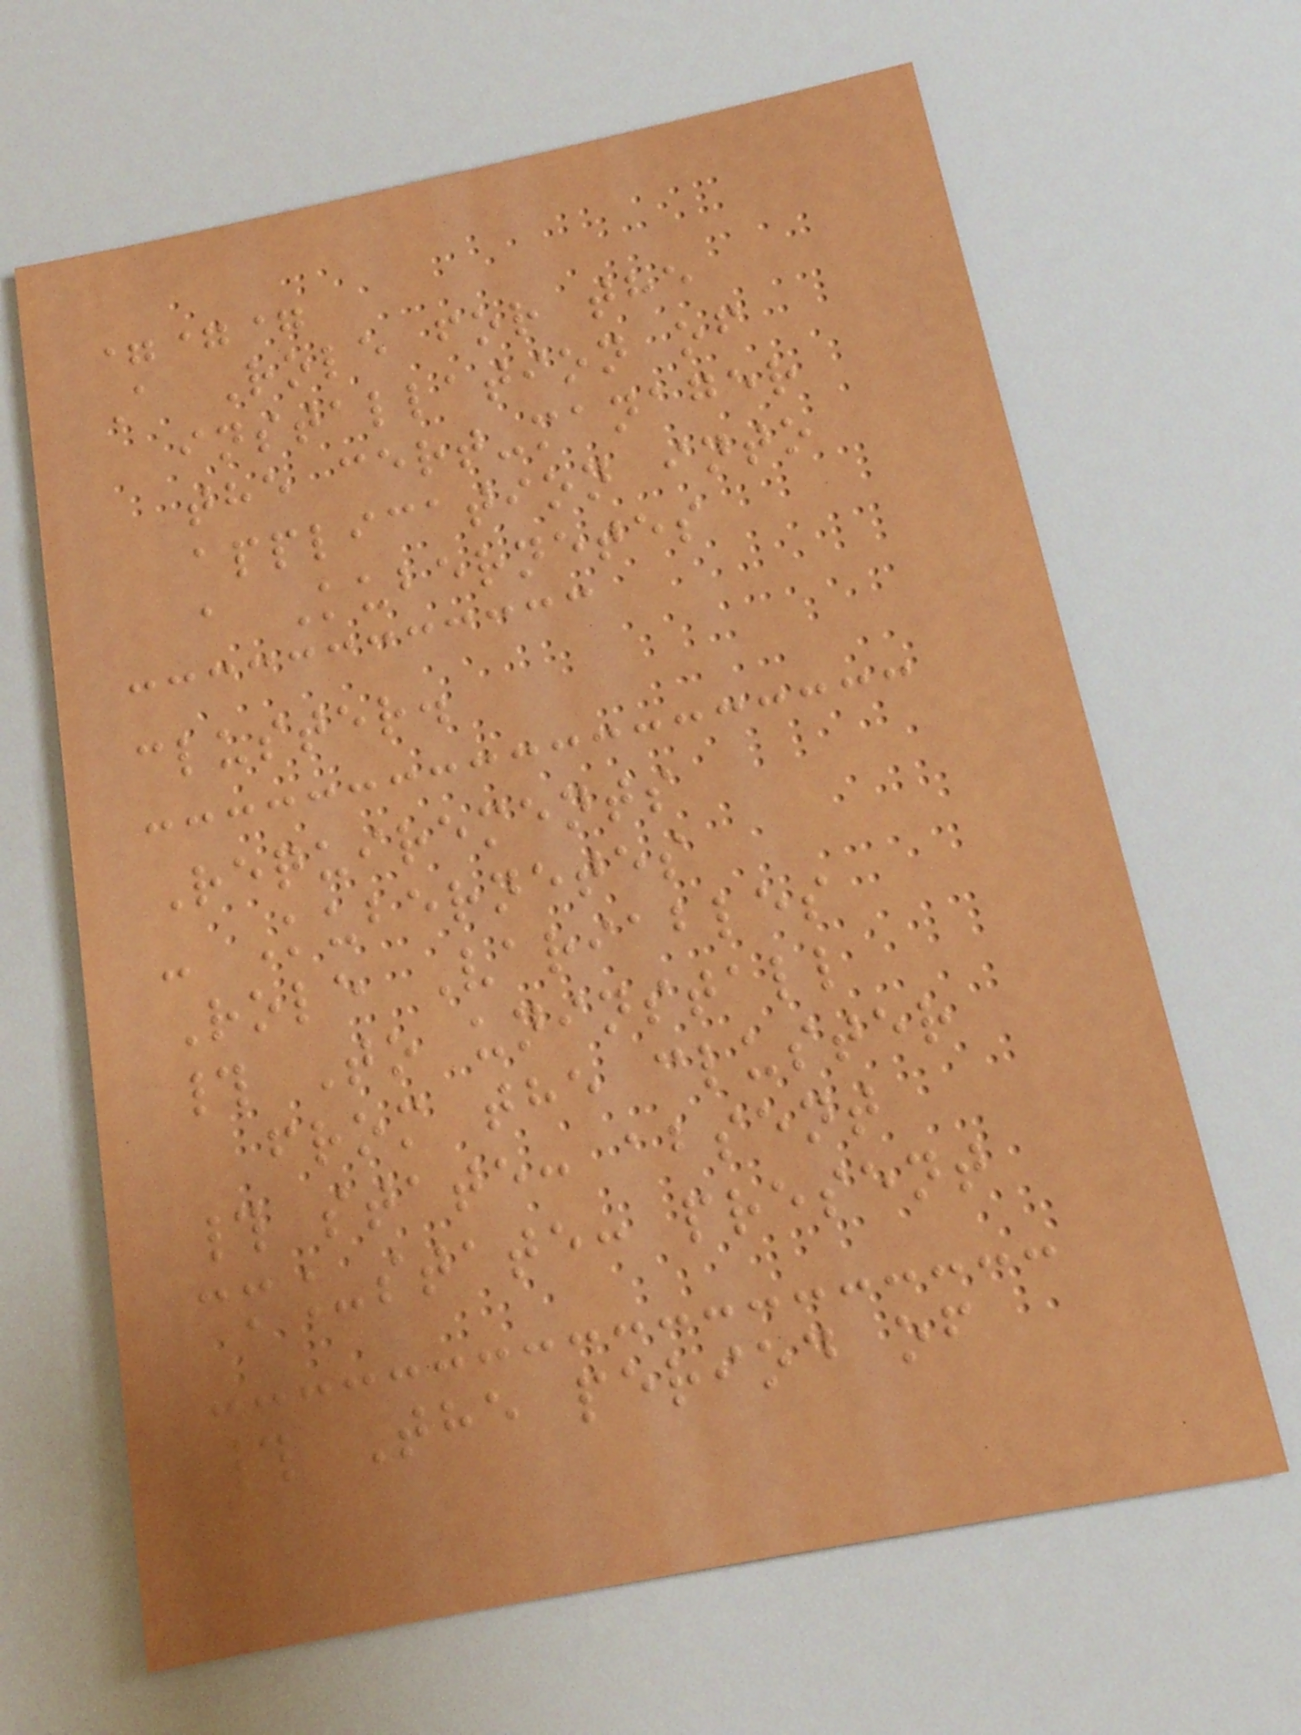===
A Role for the
installation of
the cert-manager
application into
a Kubernetes
cluster.
Requirements
- Kubernetes
Role Variables
# To uninstall
from the cluster
# state: absent
cm_state: present
# The period of
